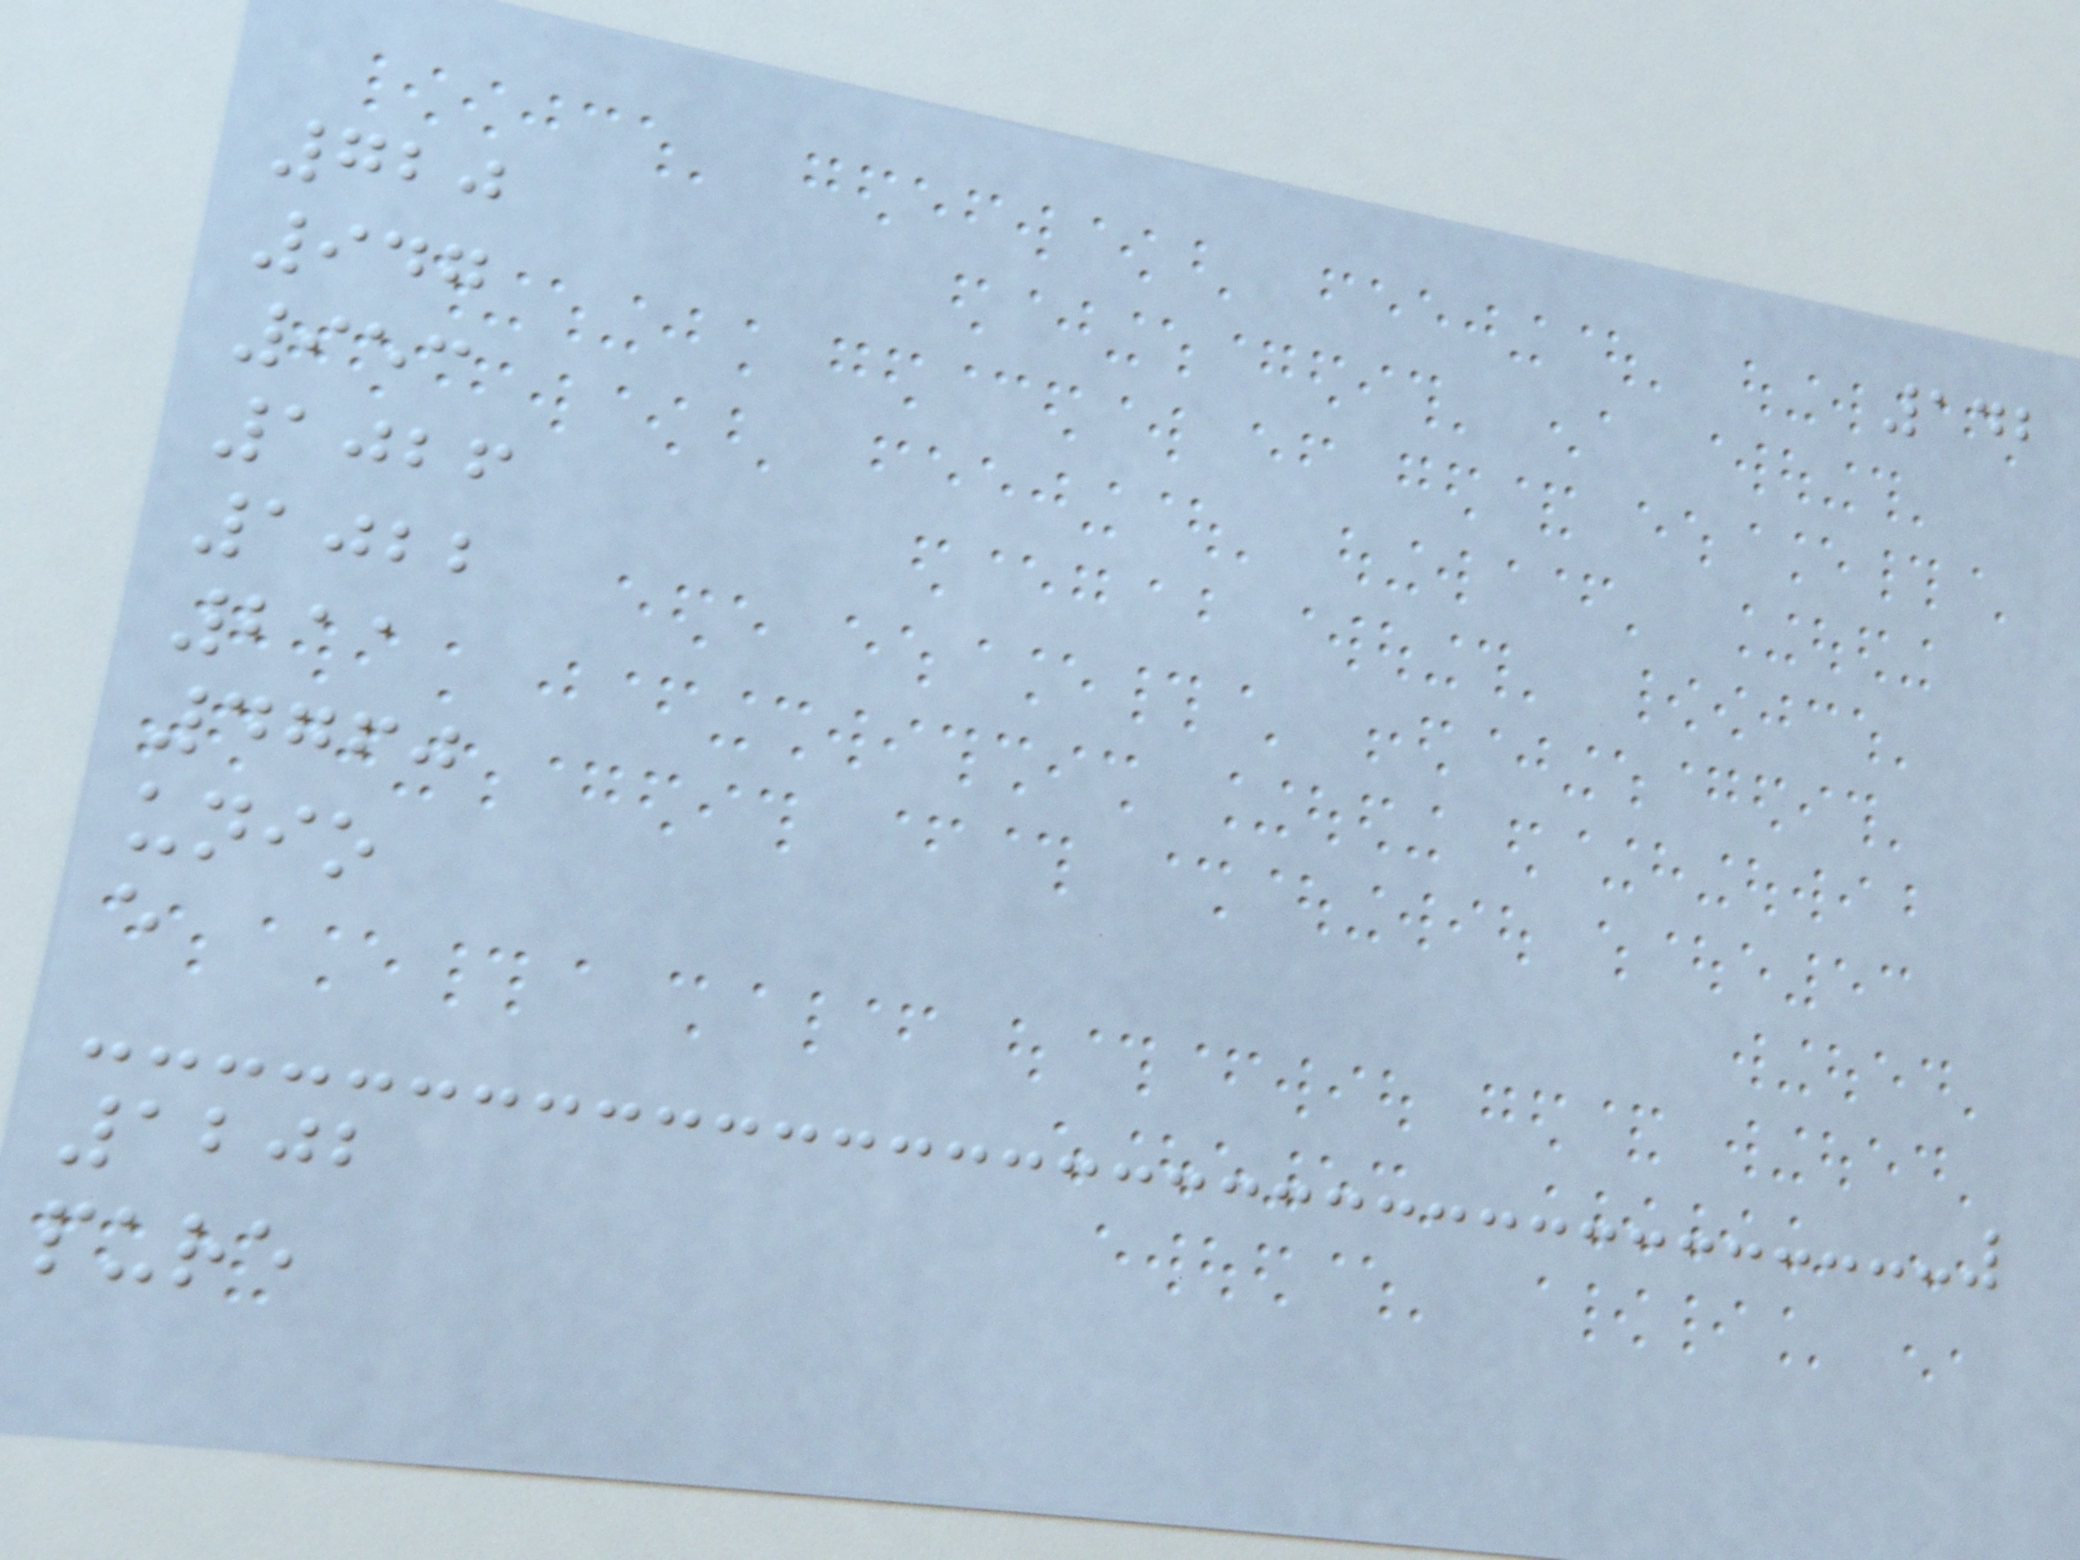142
720
947
953
1026
1022
211
4760
unio
e
1202
pure
